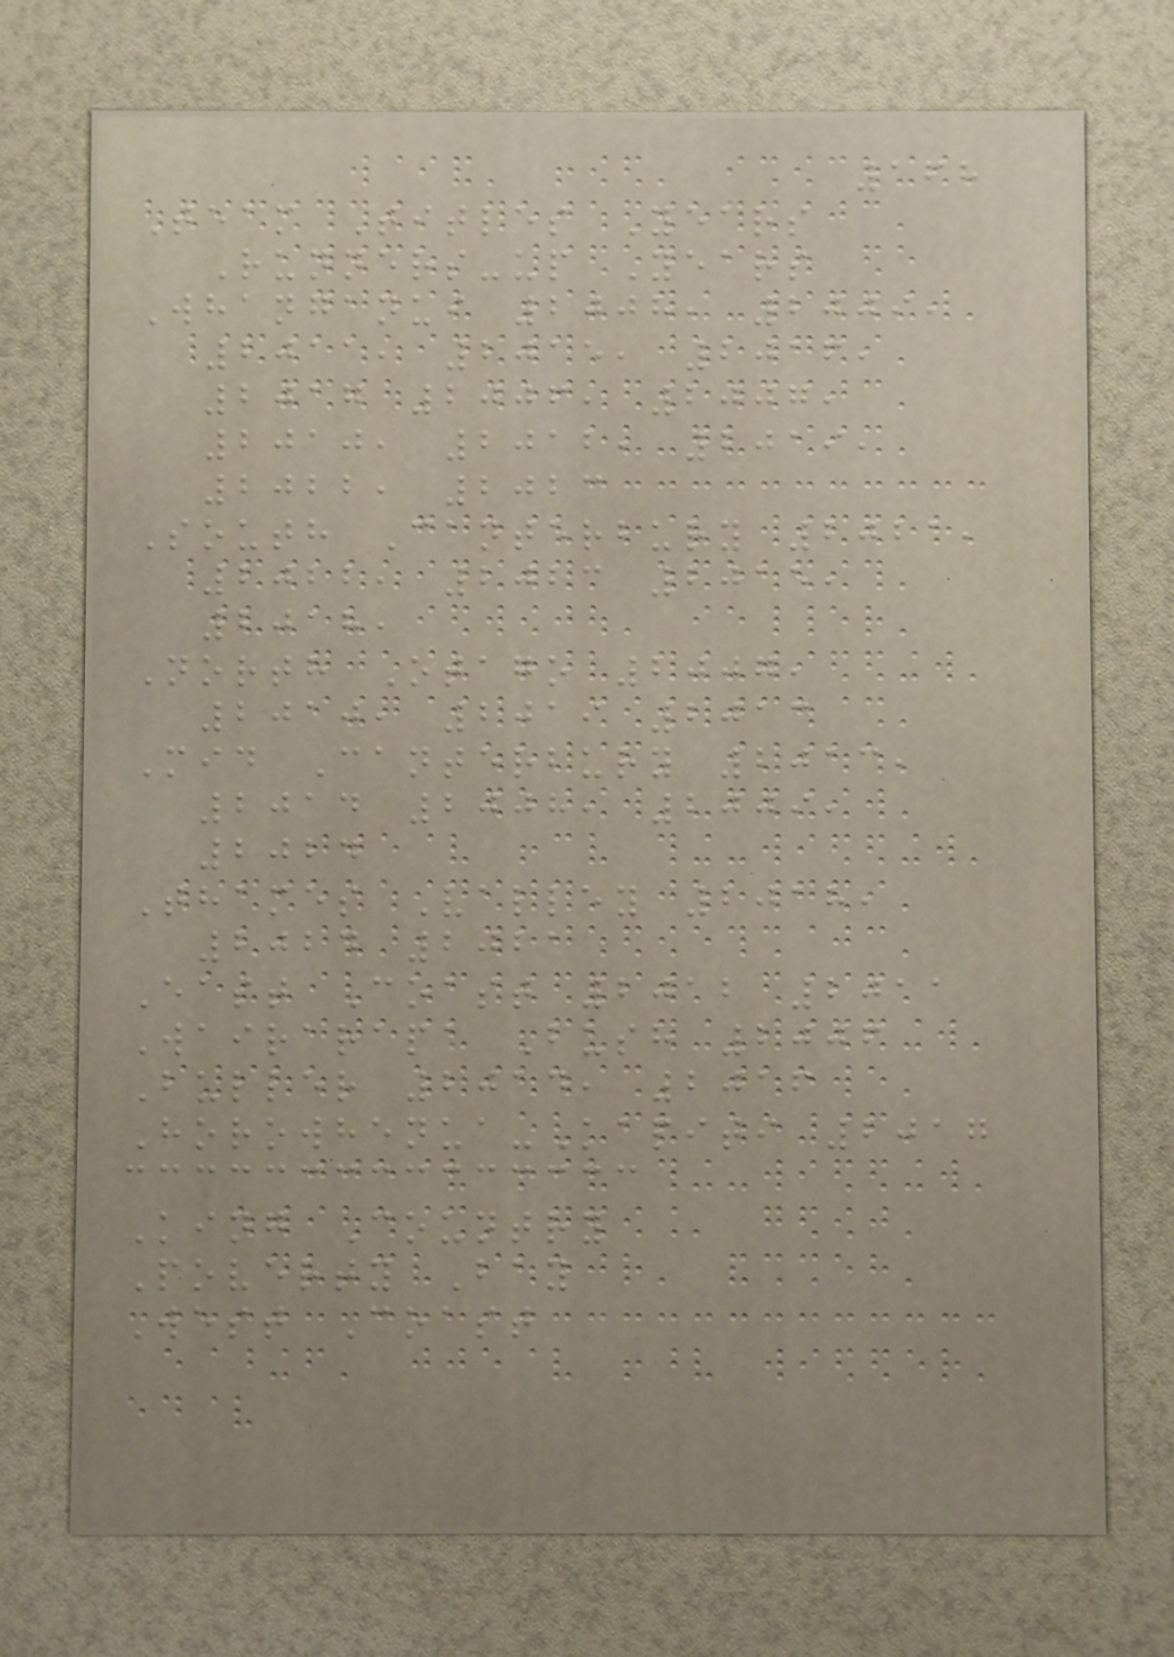168
Team Titles Years
Runners-up Years
Whanganui 2008, 2009,
2011, 2015, 2016,
2017 2006, 2007,
2010, 2012, 2019,
2022, 2023
South Canterbury 2021,
2022, 2023 2015,
2018,
North Otago 2007,
2010, 2019 2013
Mid Canterbury 2013,
2014 2008, 2009,
2024
Thames Valley 2018,
2024 2021
East Coast 2012 2011
Wairarapa Bush 2006
Buller 2014, 2016
Horowhenua-Kapiti 2017
King Country
Poverty Bay
West Coast
